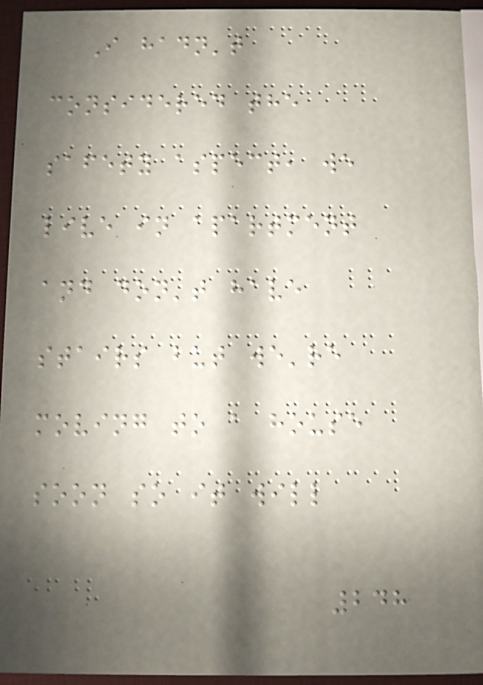I hadn't
considered the
safety aspect, we
live in apartment
and don't have
stairs but we're
moving to a house
soon so it will
248
